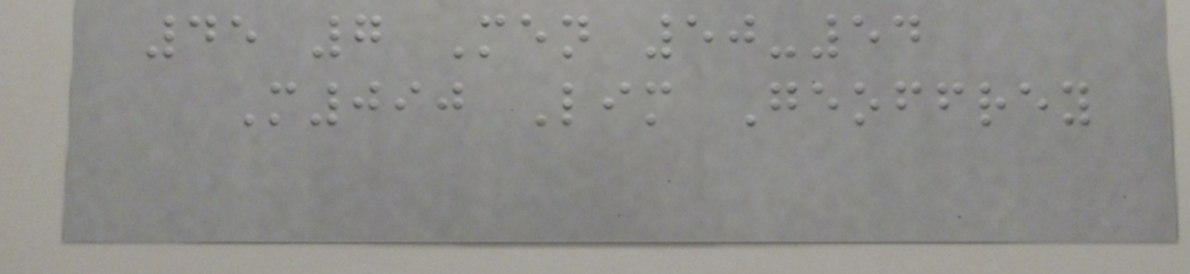45 7 Men 50-54
M090 Lim Geoffrey
